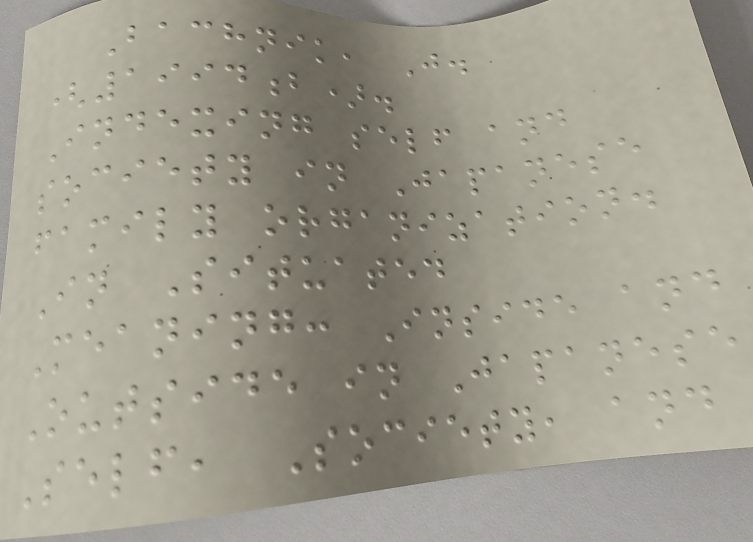Bachnik, J.
(1994b).
Indexing self and
society in Japanese
family organization.
In Situated
Meaning: Inside and
Outside in Japanese
Self, Society, and
